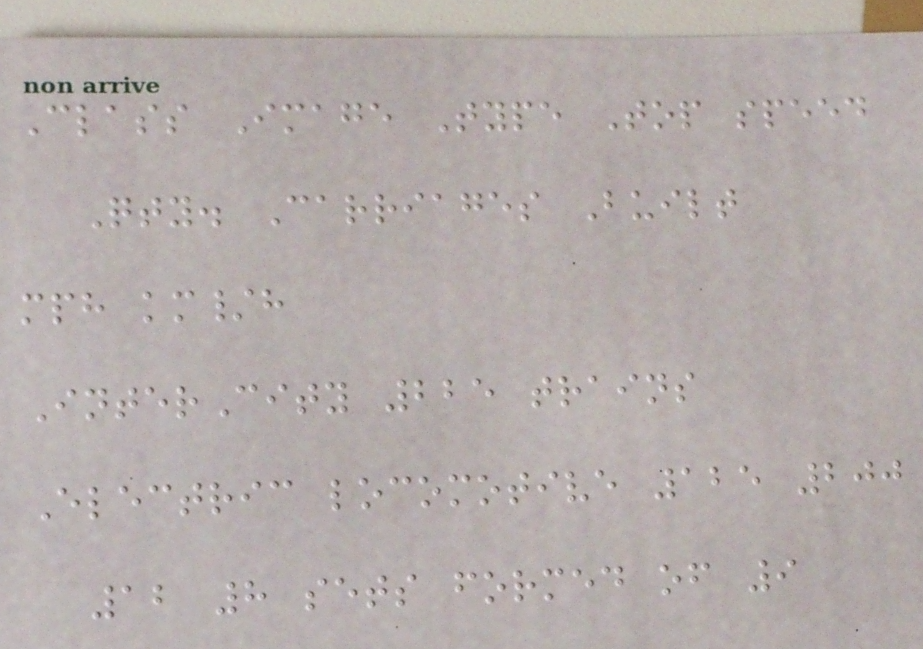Class Image Type Top speed
Qty. Carriages Built
mph km/h
InterCity 225 trains
Electric locomotive 125 200
12 8 sets formed of 9
